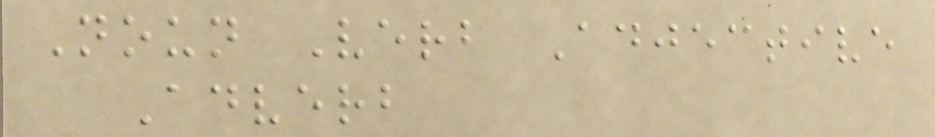Noun Verb Adjective
Adverb
